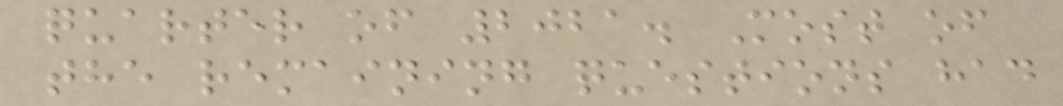quarter of 2021. Most of
the remaining questions had
